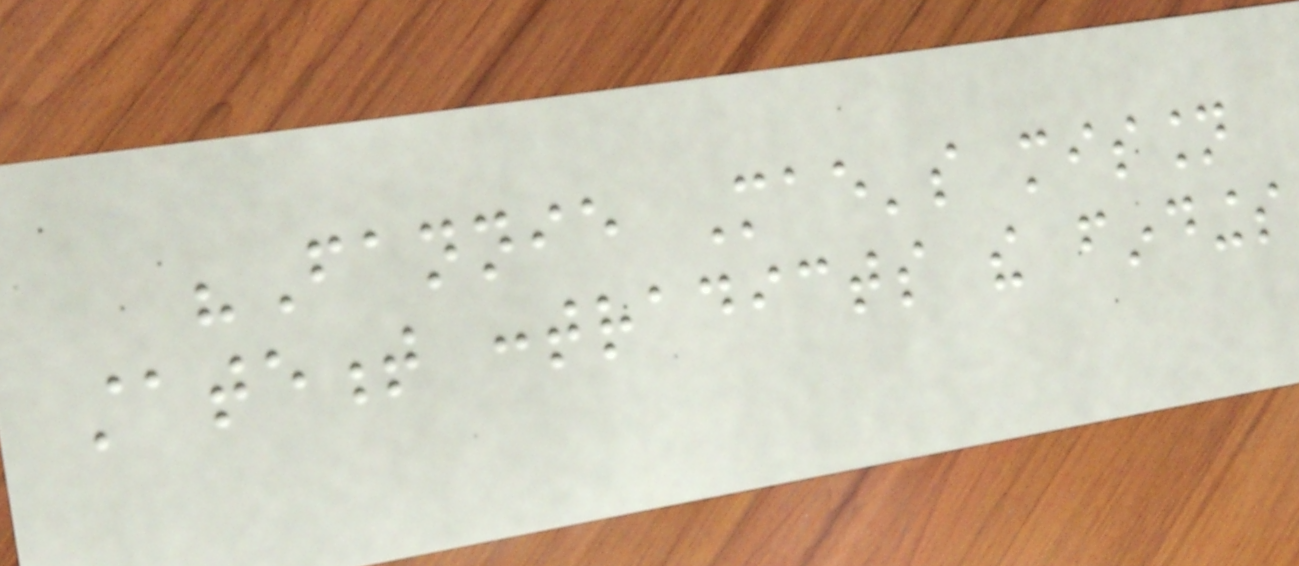"Fannie Mae's mission
statement contradicts the findings
